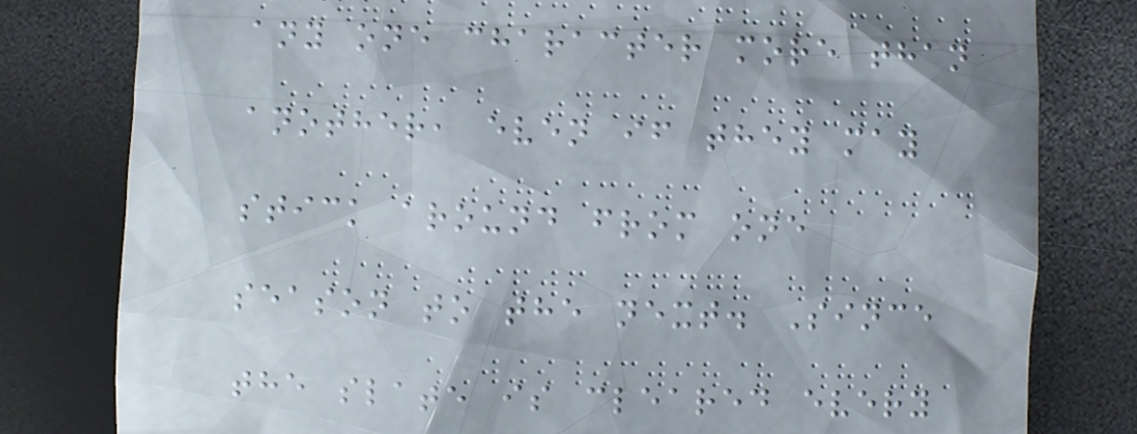any one character more than
another, even if they may
stick around from one
season to the next. Since
the slate is cleared every
